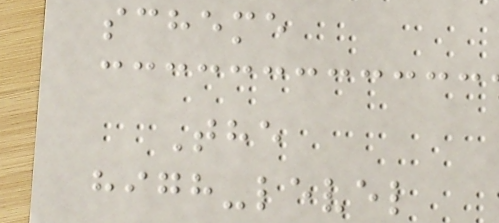scheme
The
high-level
